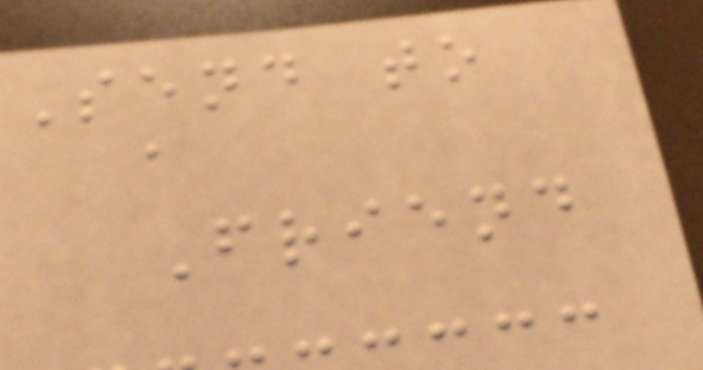Send to
a
Friend
